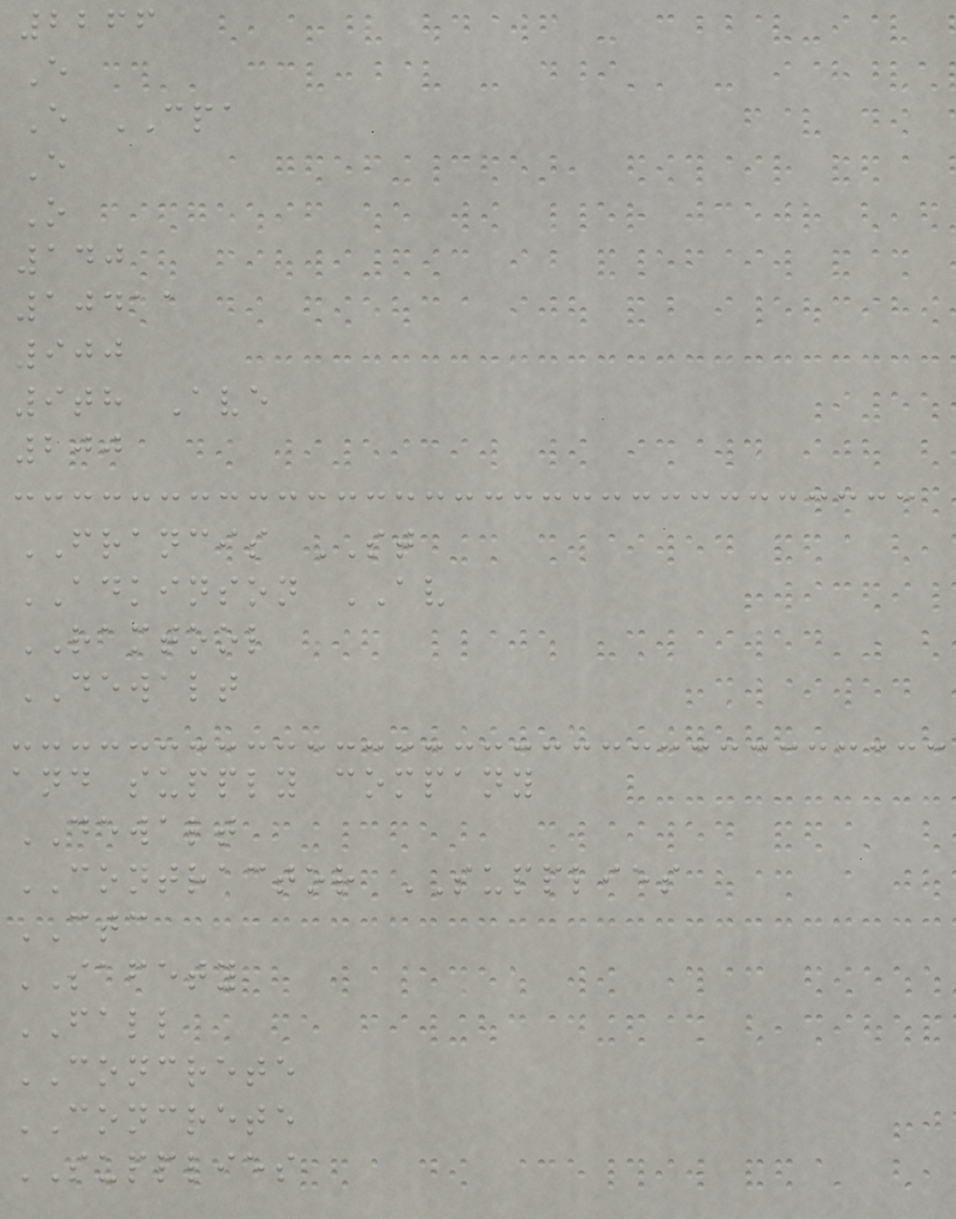2266
E
E CPA
E
O
140
10411
900
9th Ave
200
FRANCIS ST
ADKINSON AV
RAMTOOL
DEWALT
and supply company
DEWALT
CONTRACTOR SUPPLIES
CTC
SAFETY
FALL
CONCRETE
CONCRETE
SUPPLIES
